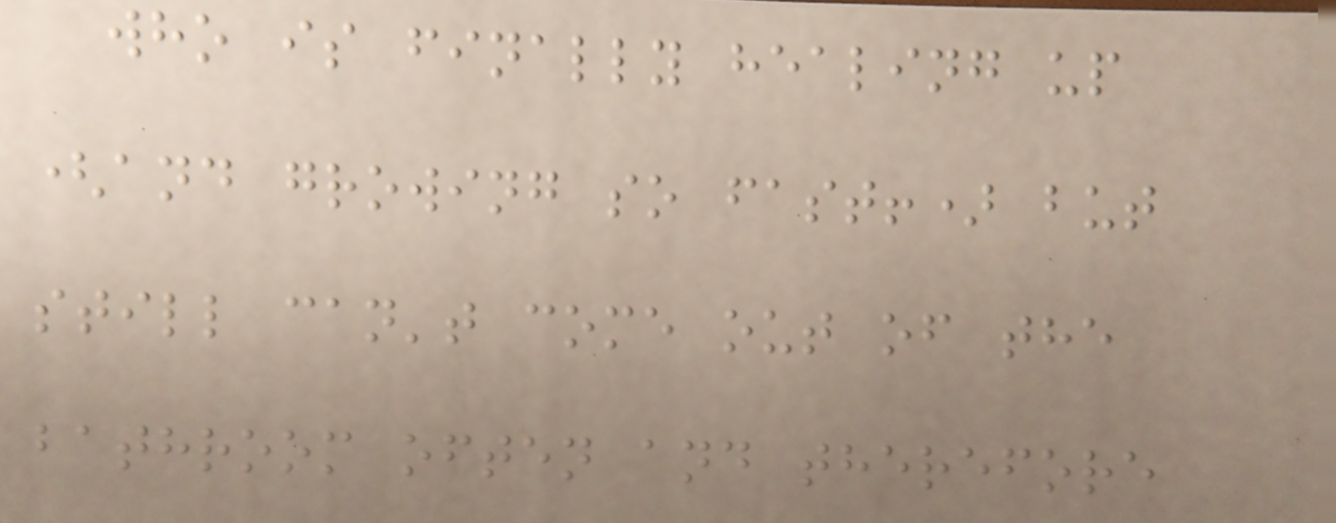who is finally healing up
(and growing so fast!) but
still can't come out of the
bathroom often and therefore
